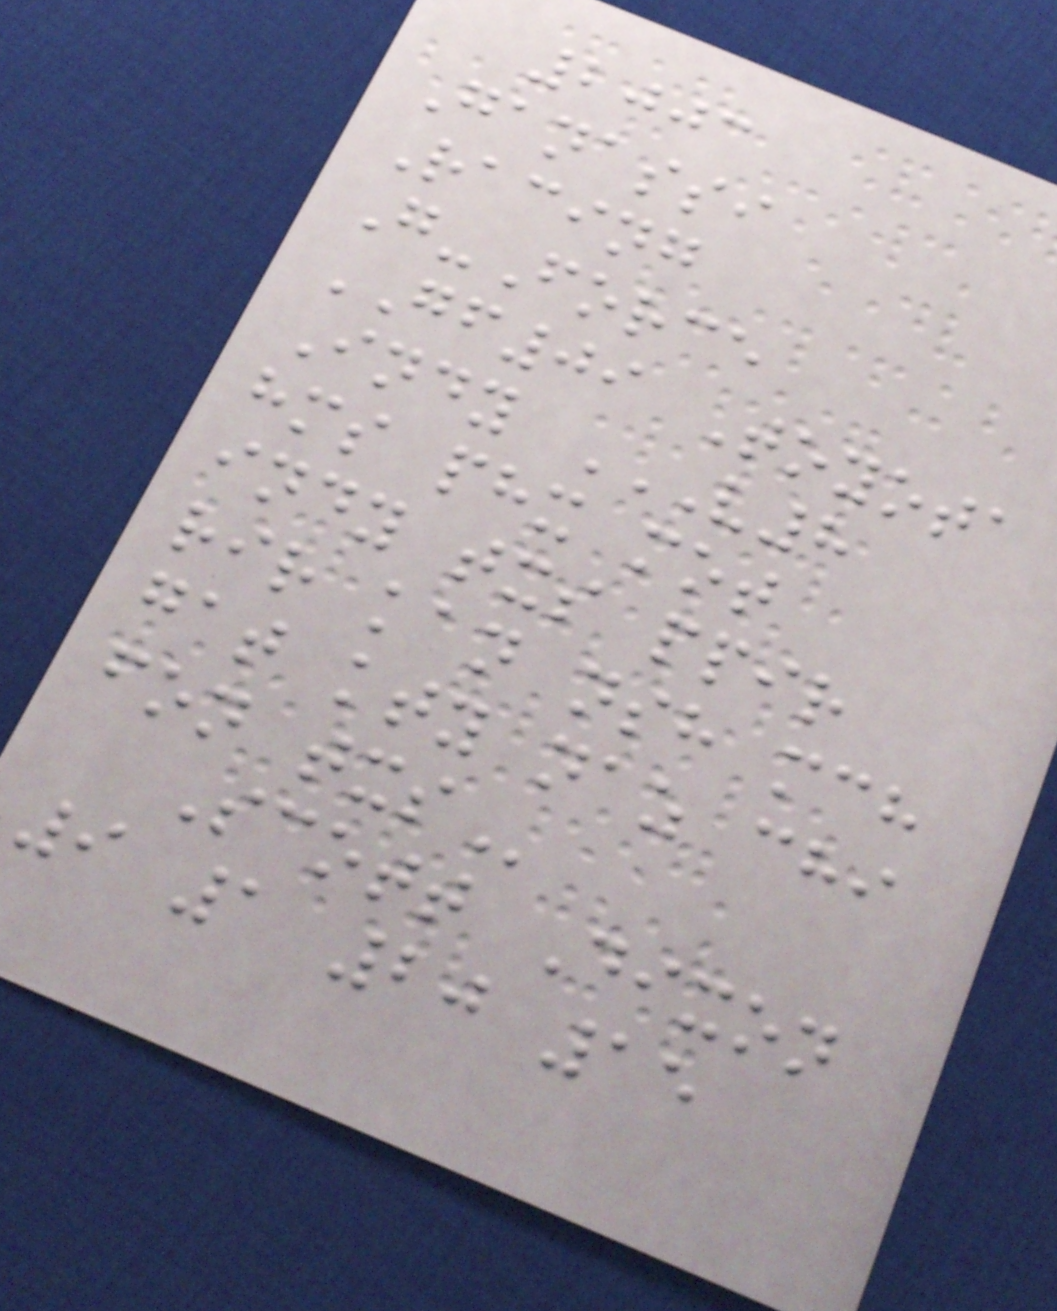2003
Ganassi
Racing
G-Force
GF09 Toyota
Indy V8
HMS PHX MOT
INDY TXS PPIR
RIR KAN NSH MCH
GAT KTY NAZ CHI
FON TXS
Scott Dixon
9 1 20 15
